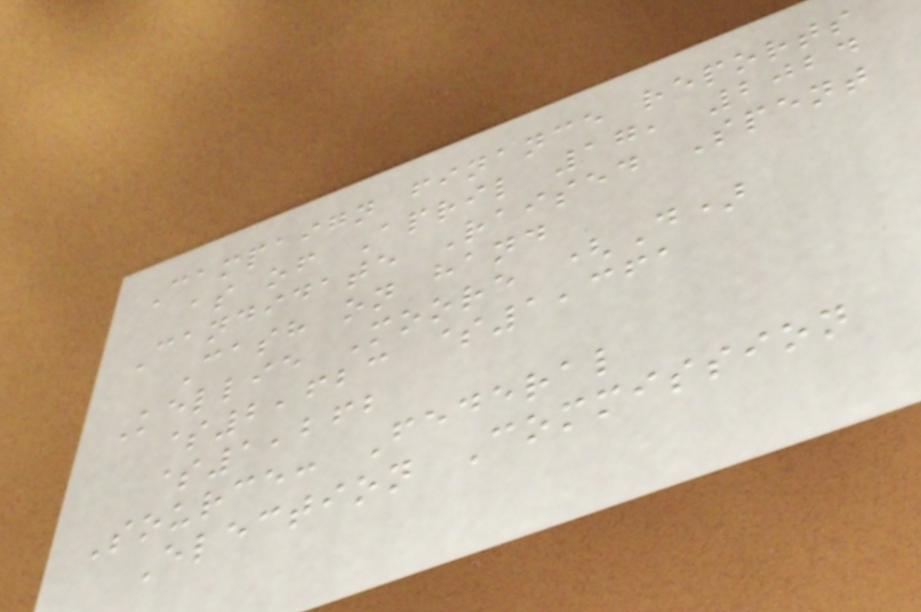Campaign finance reports
as of April 17, 2024
Candidate Raised Spent
Cash on hand
Kellie Moore (D)
$2,623 $1,361
$1,262
Source: Federal
Election Commission
